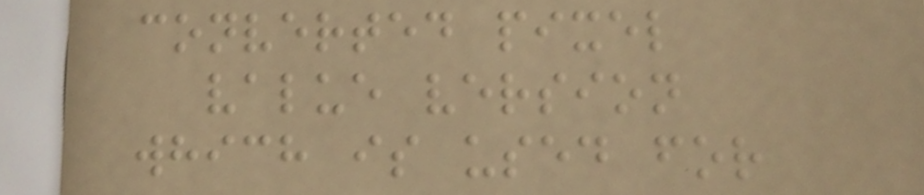converted pixel
value version
which is used for
